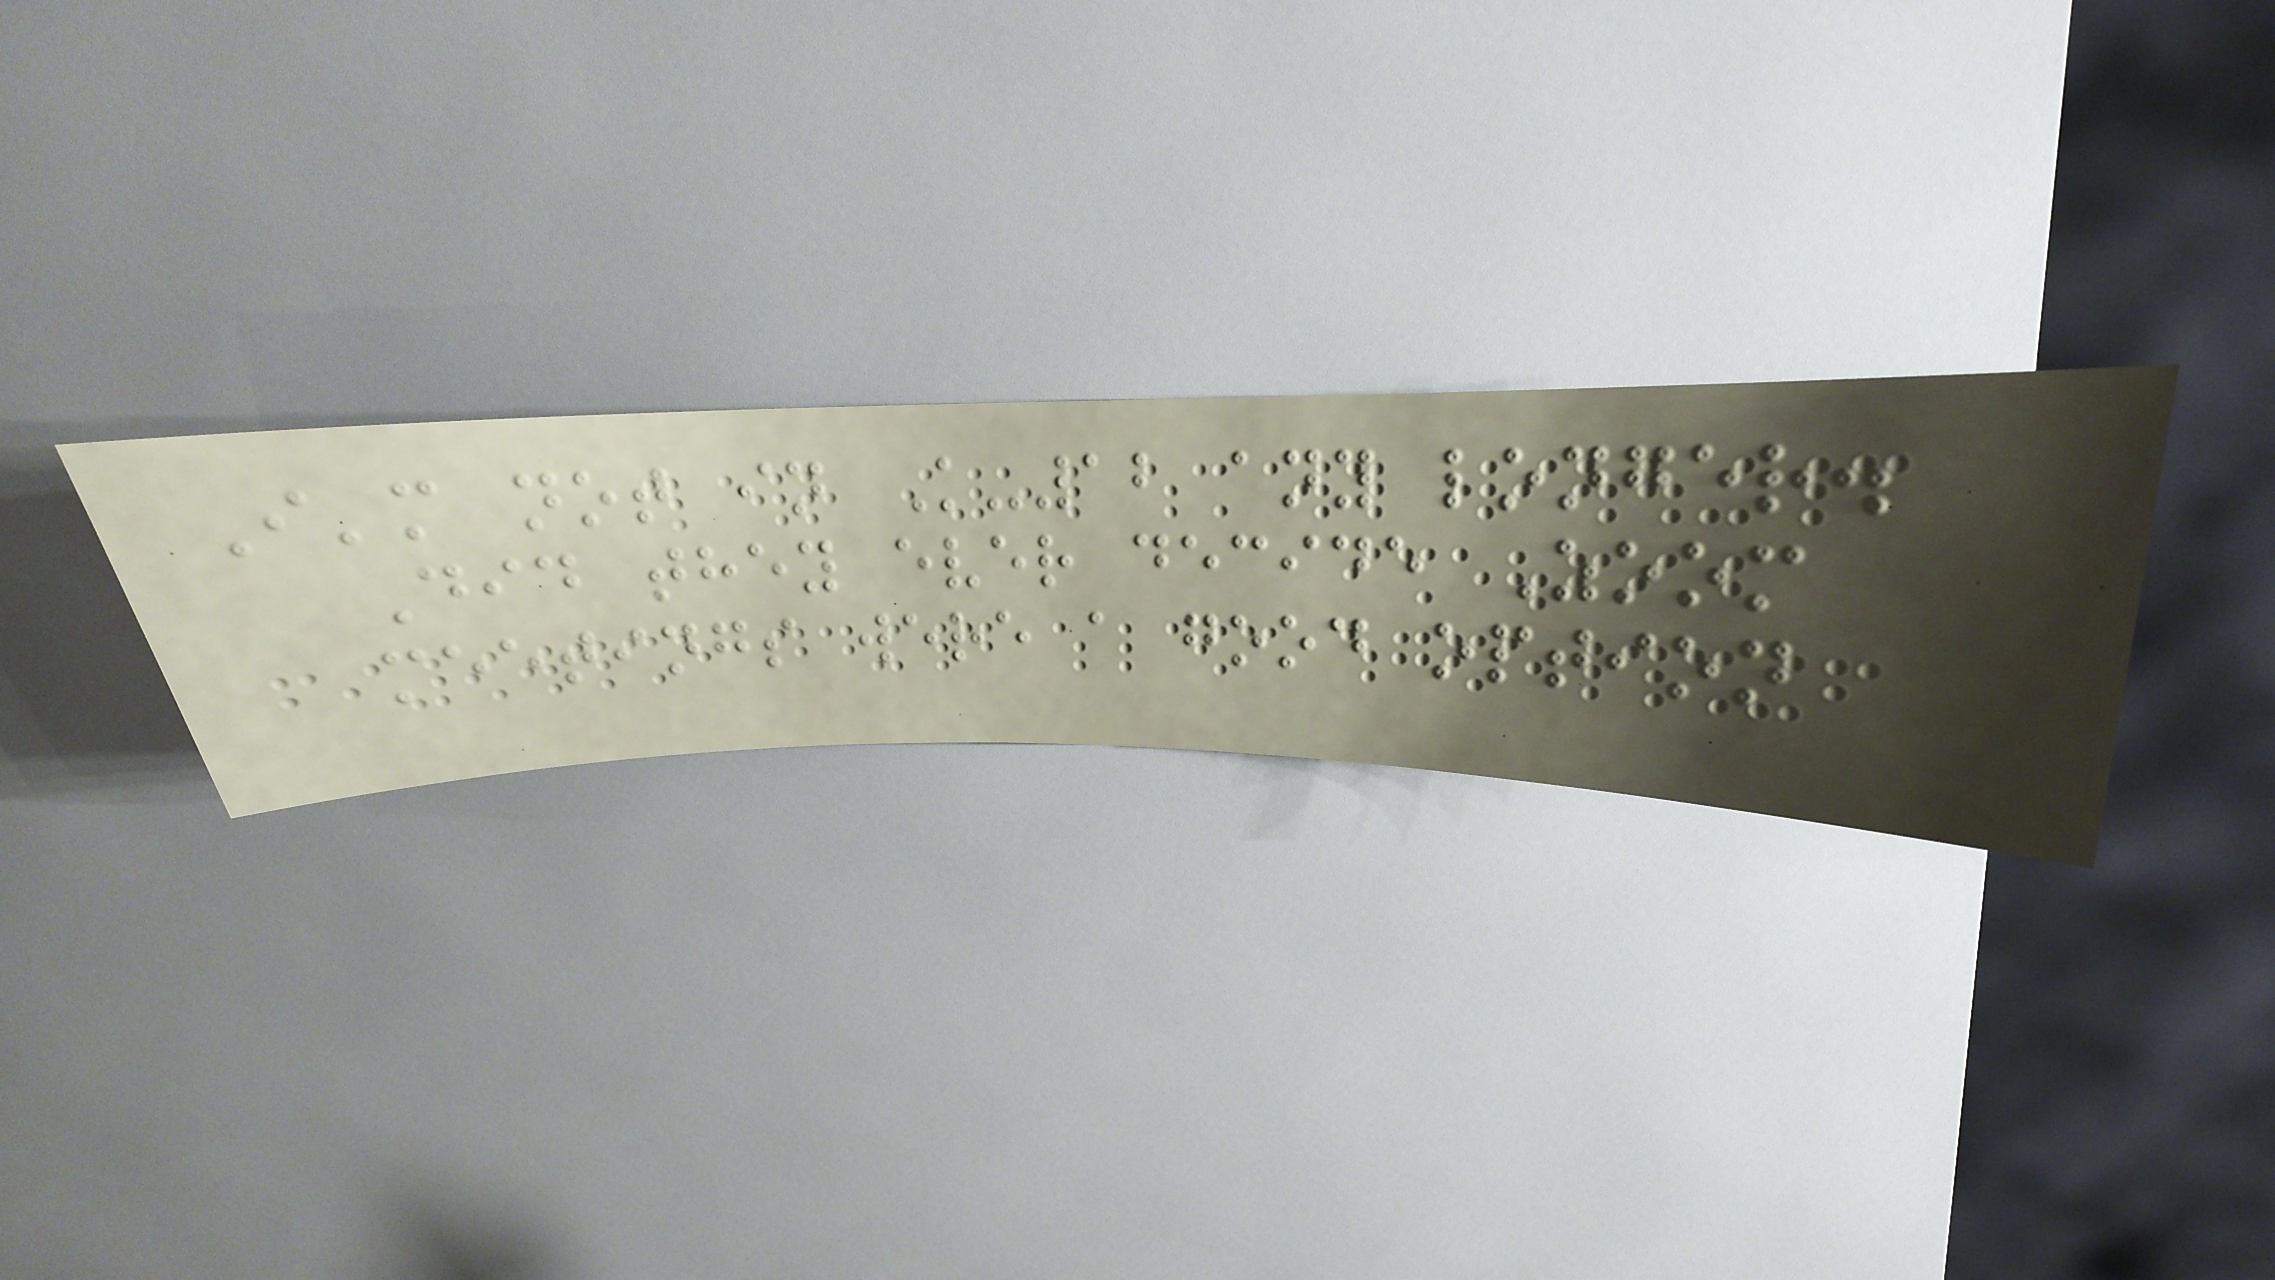I'm not in K-12 any longer.
Did they ever decide Zoom
meetings were a good option
